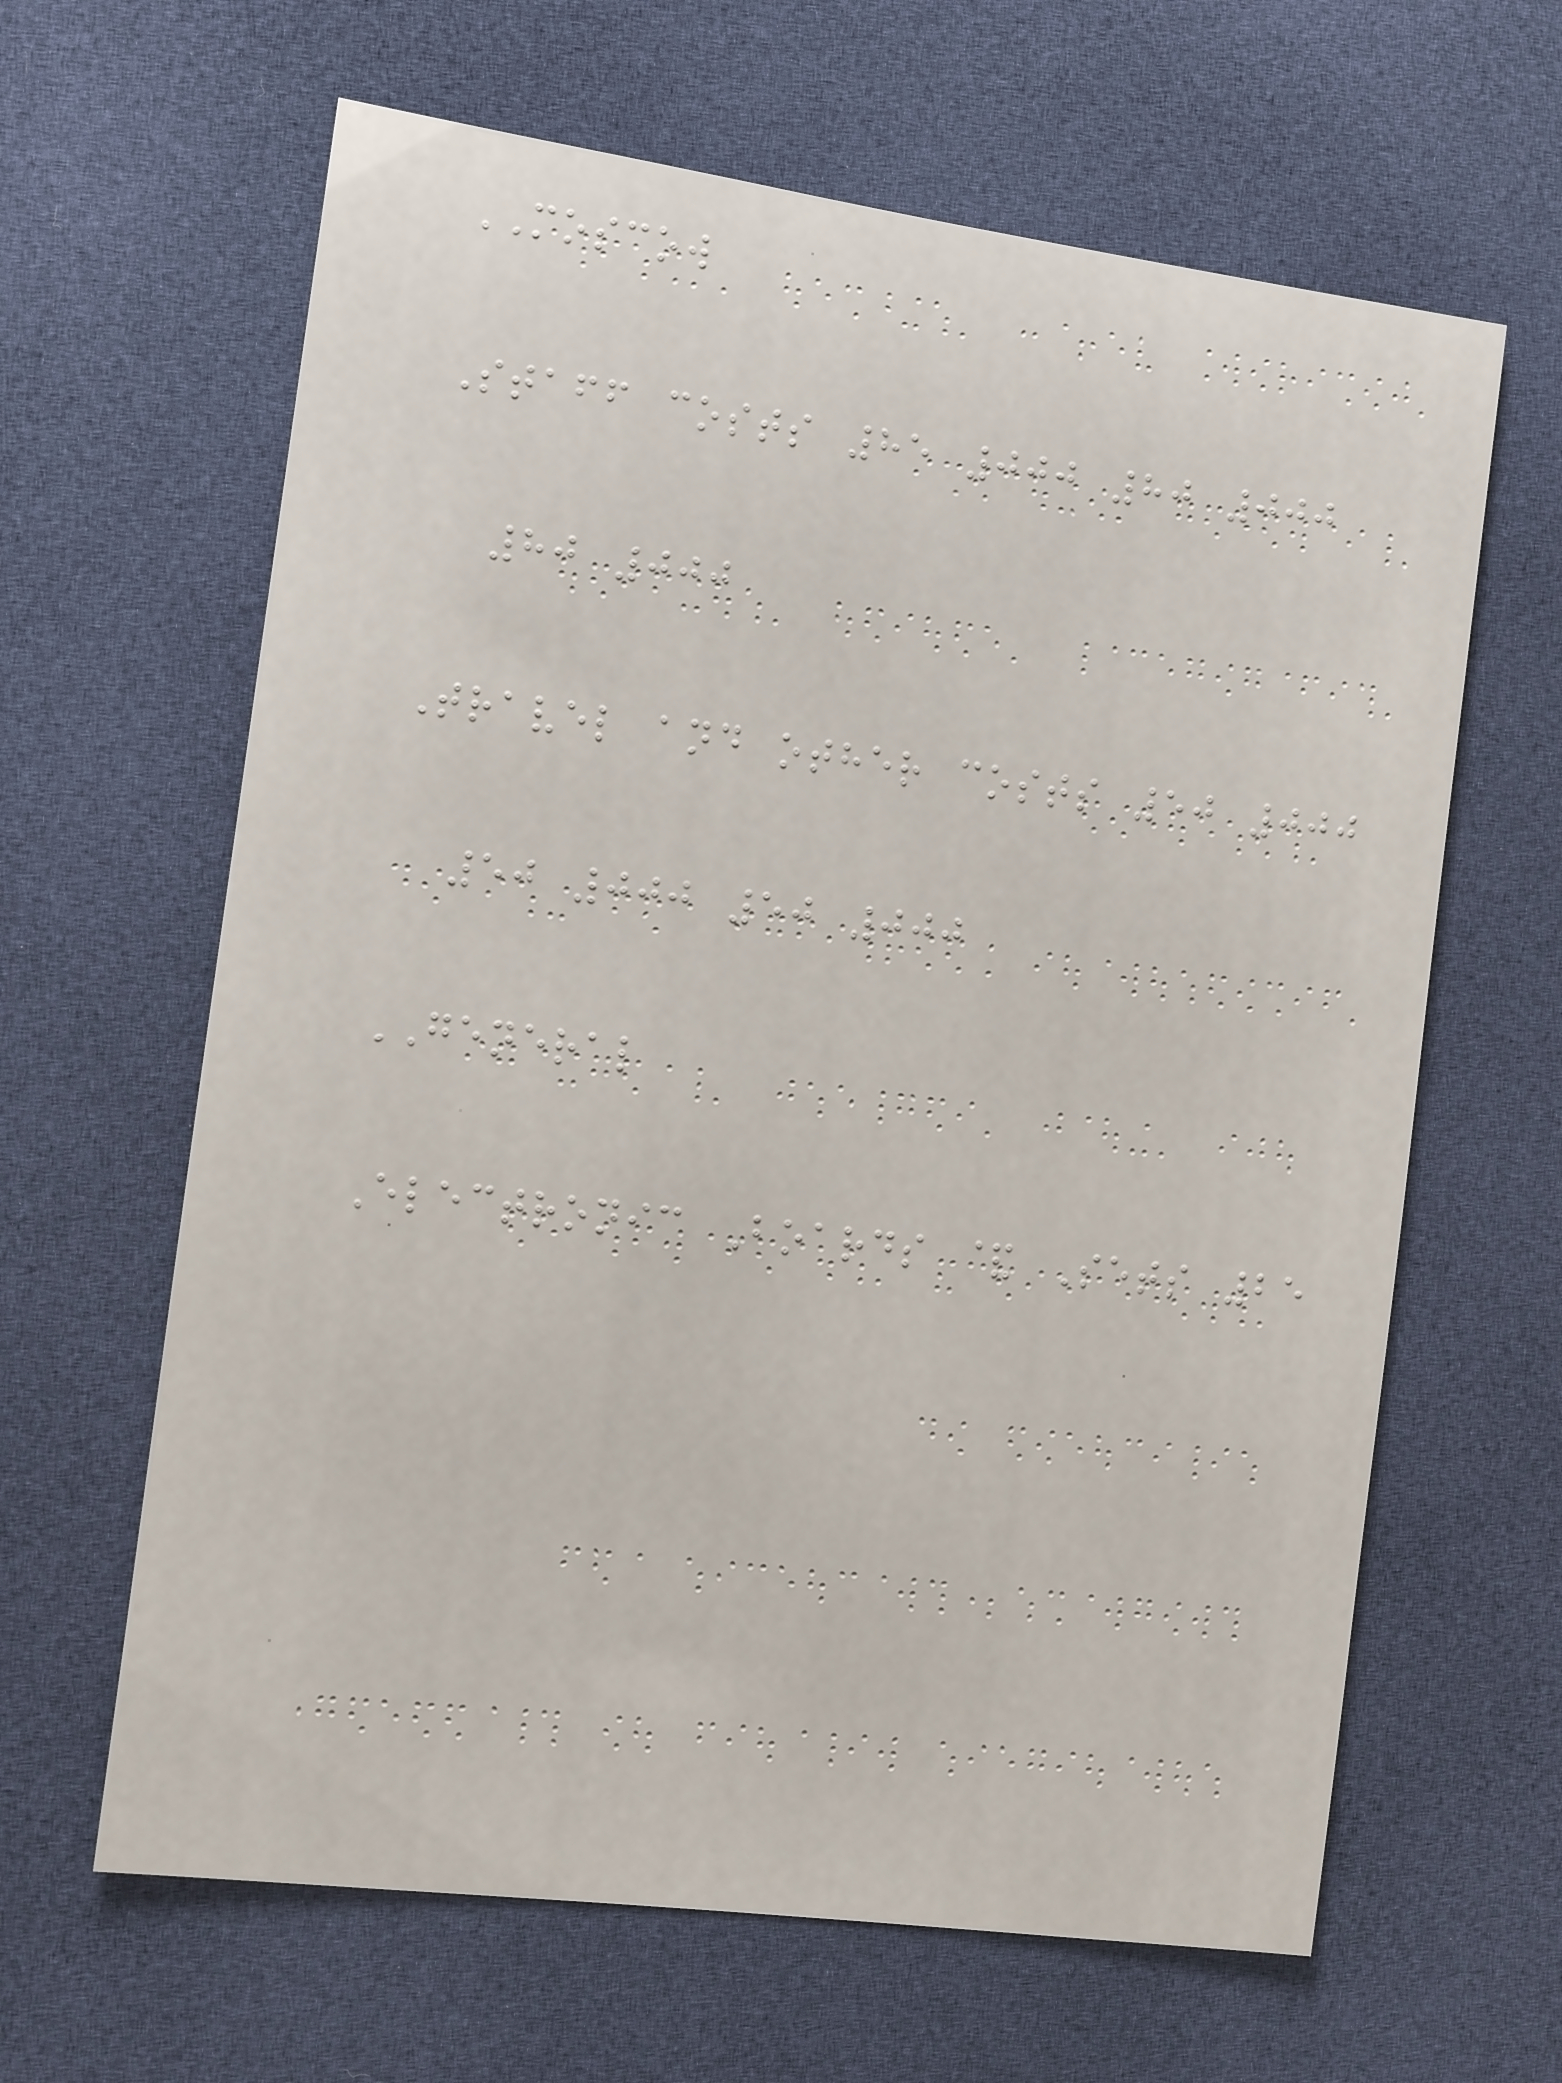MOSCOW
Staff costs 85 000 80 000
80 000
Travel and other costs 50 000
50 000 50 000
GENERAL
Electronic Boards & Sets 25
